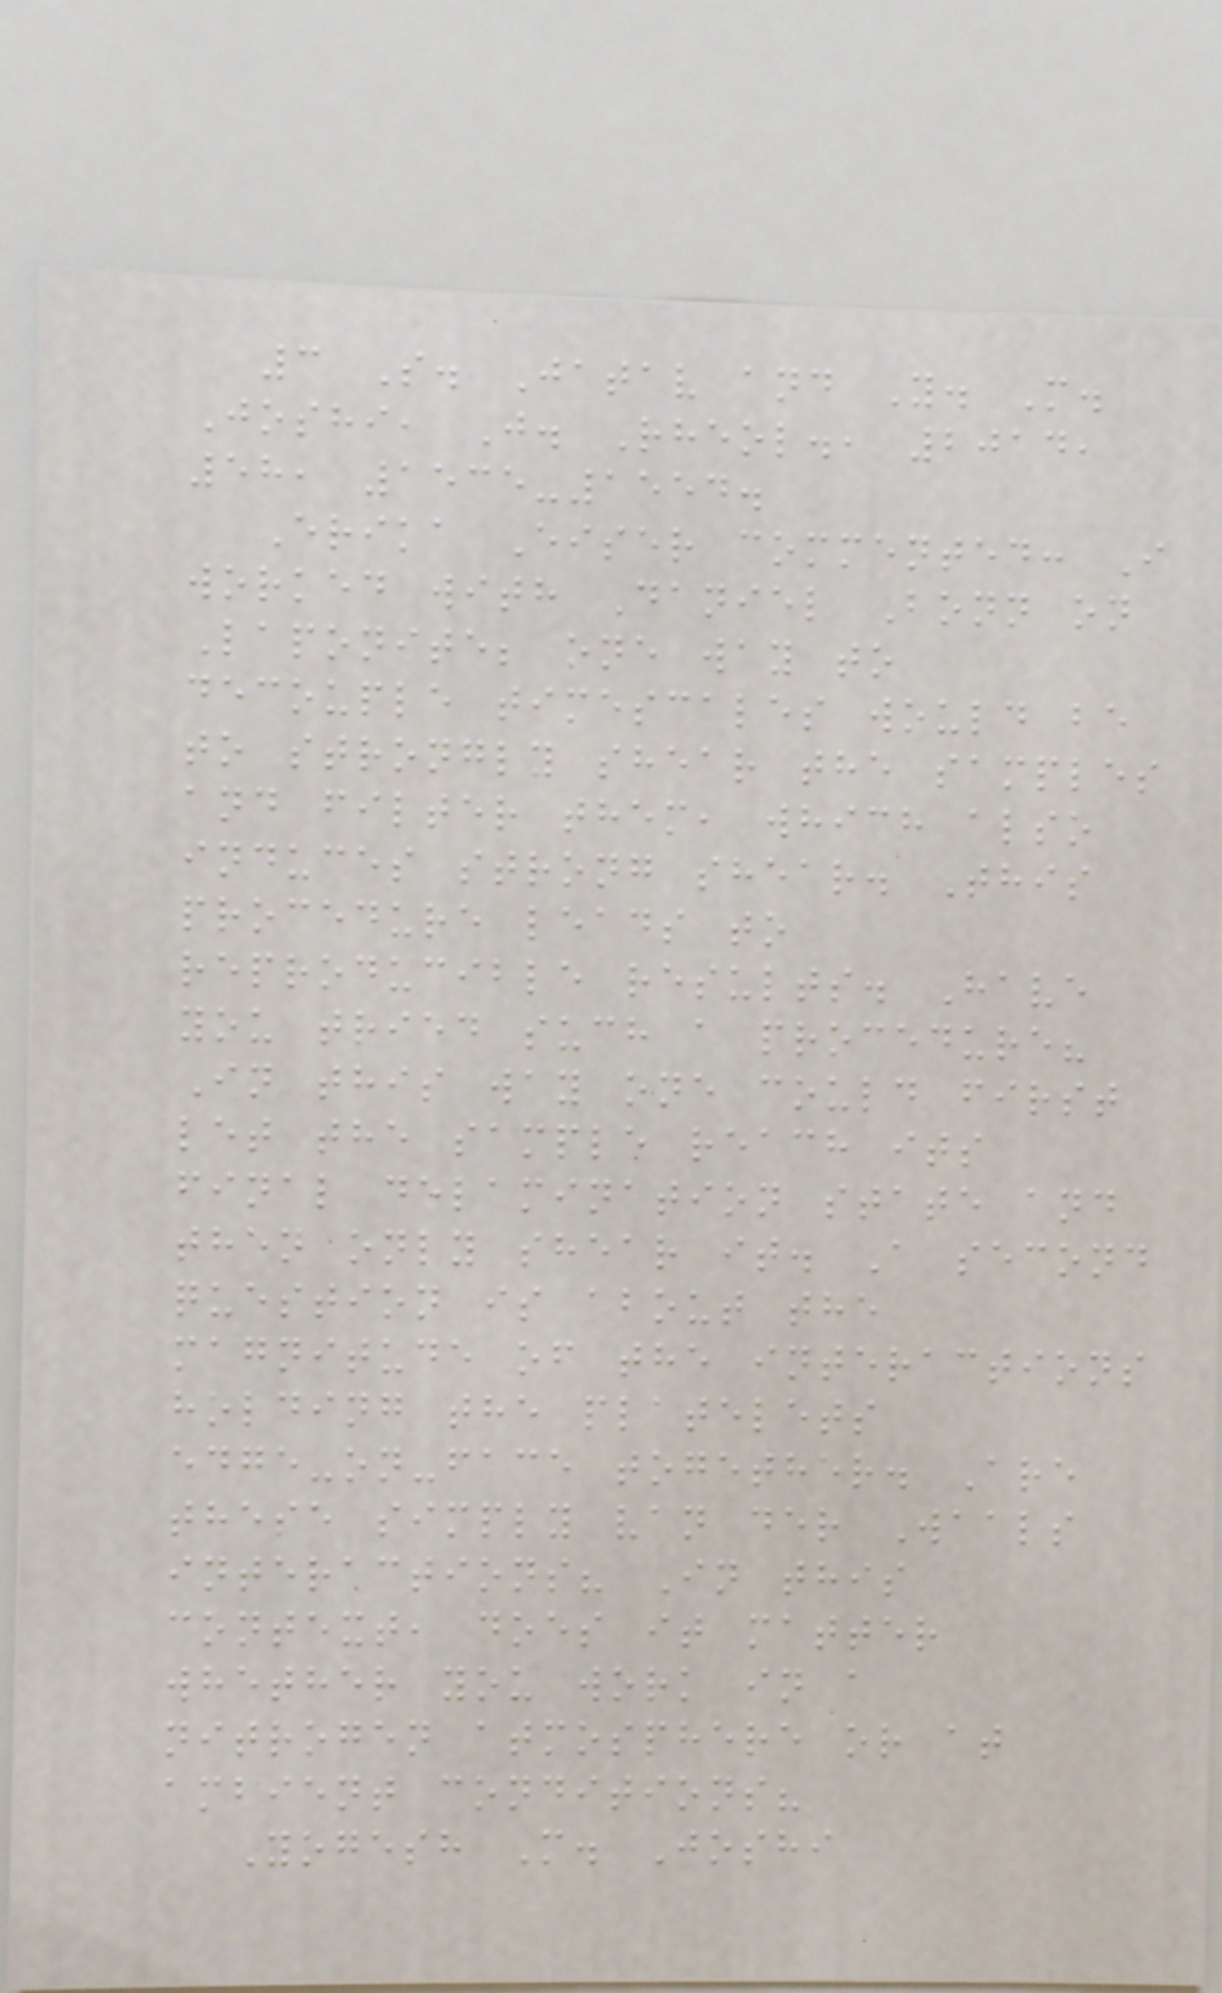3 S. Jatav and Y. M.
Joshi, J. Rheol., 2014,
58, 1535-1554.
Erika Eiser commented: I
worked with Daniel Bonn on
Laponite; one way to
decouple timescales would be
to strongly shear the samples
and filter them, which also
induces strong shear. This
procedure leads to
reproducible results. Have
you tried such a procedure?
In this way one could first
let the sample reach its
final delamination state and
then only shear it. A second
question is about the
magnitude of the interactions
holding the platelets
edge-on-face together. Are
these simply van der Waals
interactions? In this
context, does it matter
whether you work in a
nitrogen atmosphere or at
ambient conditions?
Yogesh M. Joshi
